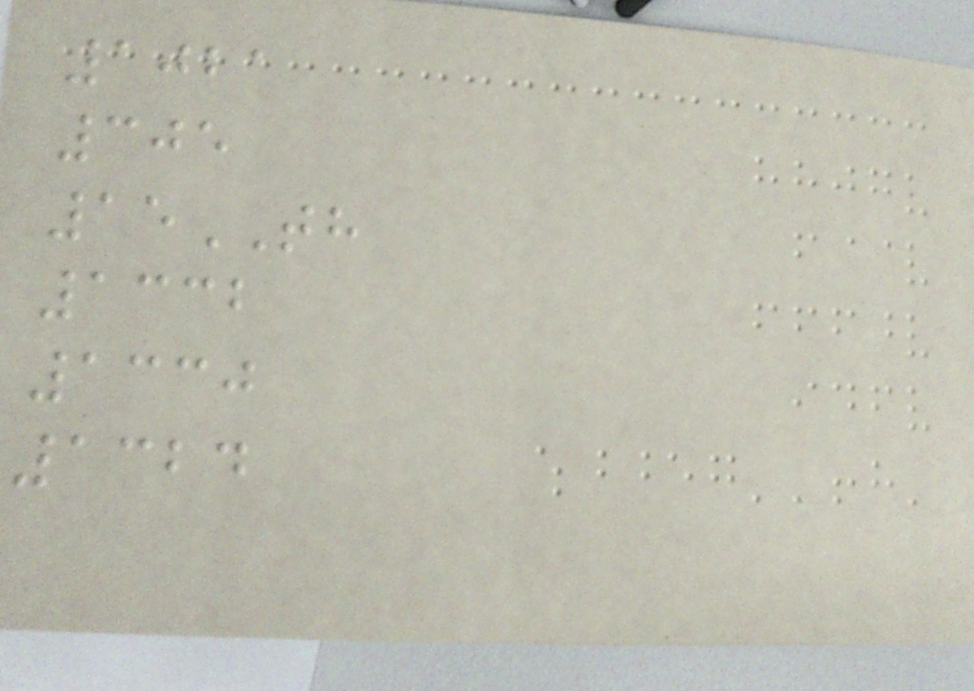1021
305
15TH
1332
1330
1324
